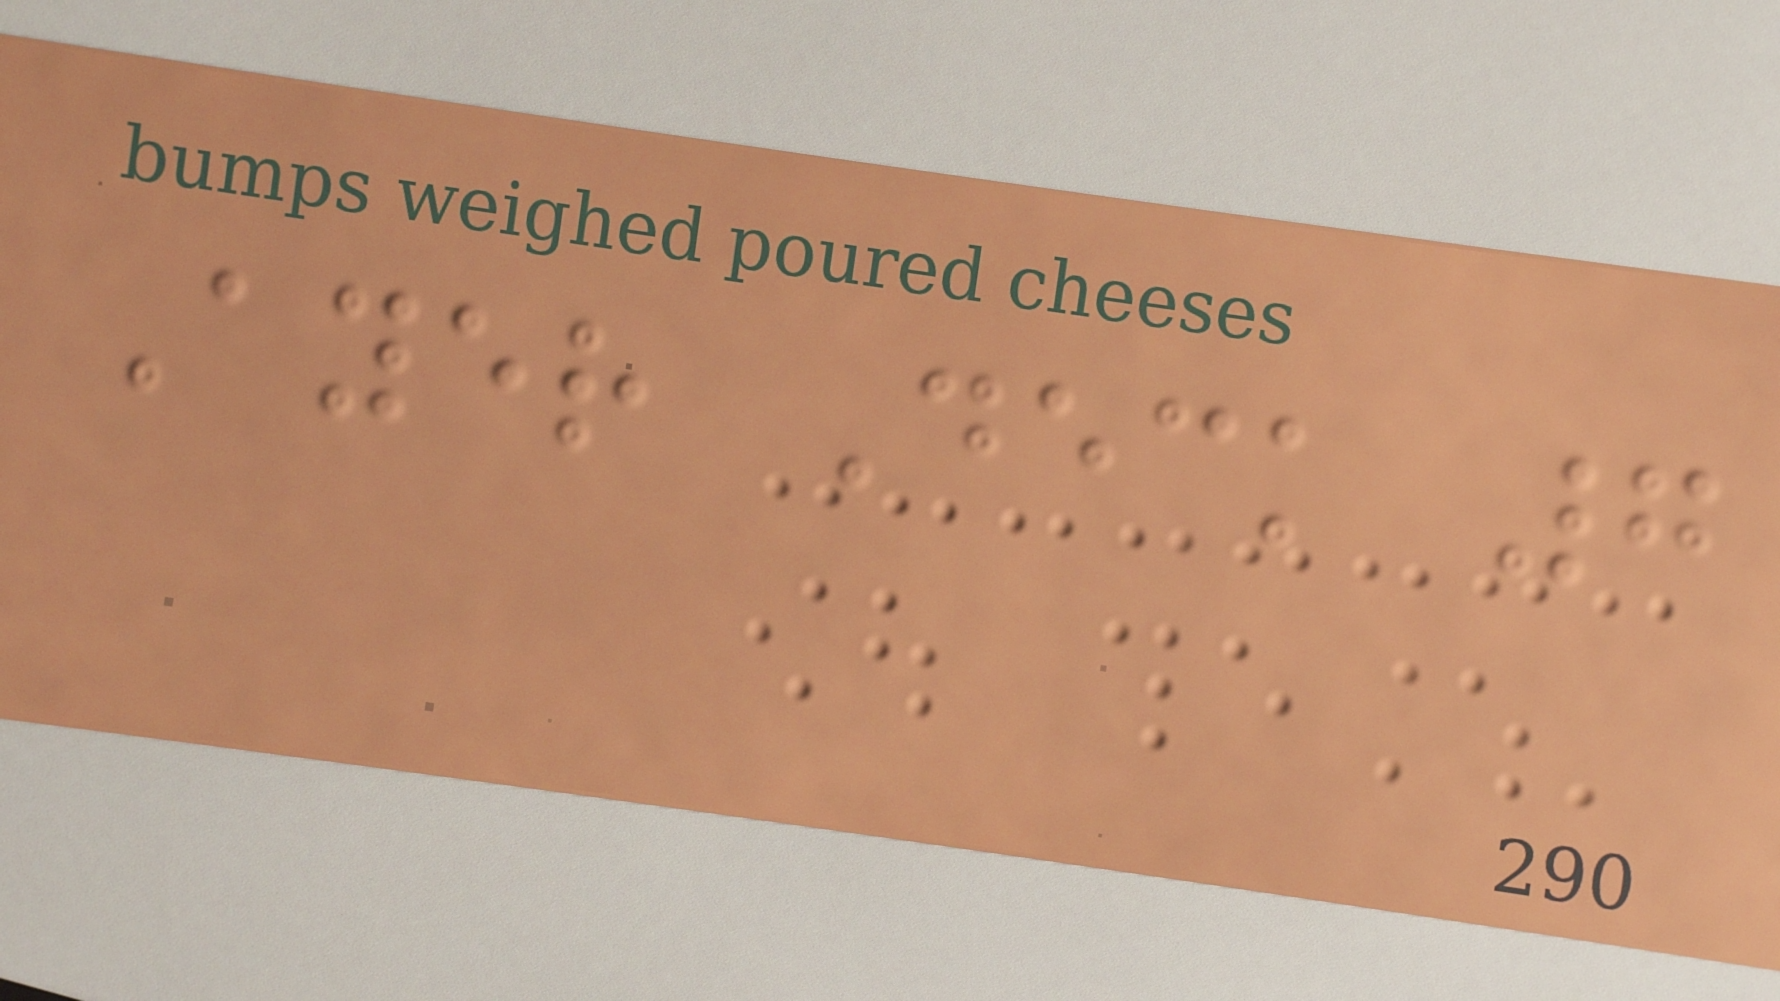Ayer Deck 7
